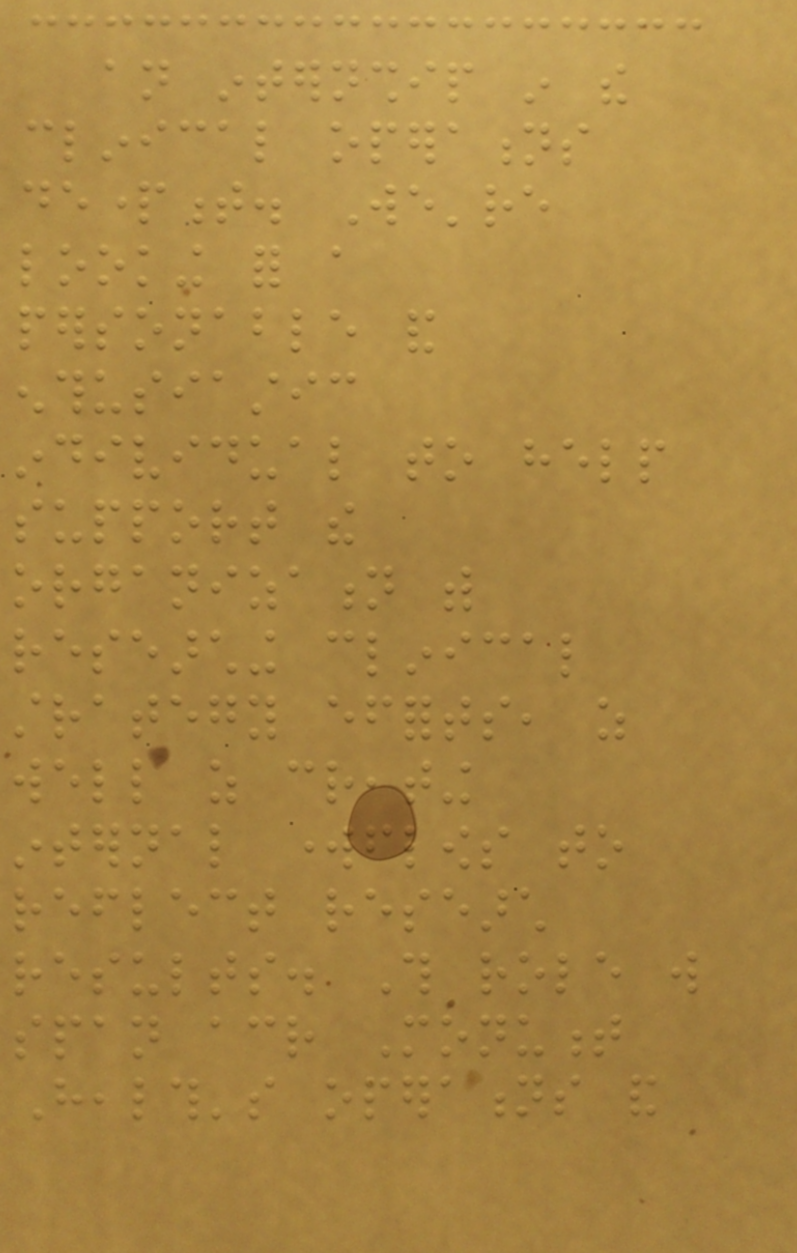an internship in the
clinical operations
department. We're
looking for a
personable and
enthusiastic
individual to help
support the
organization with
researching clinical
strategy efforts, as
well as creating
internal workflows to
reflect research
results. This role will
span across Monument
Health's operations and
